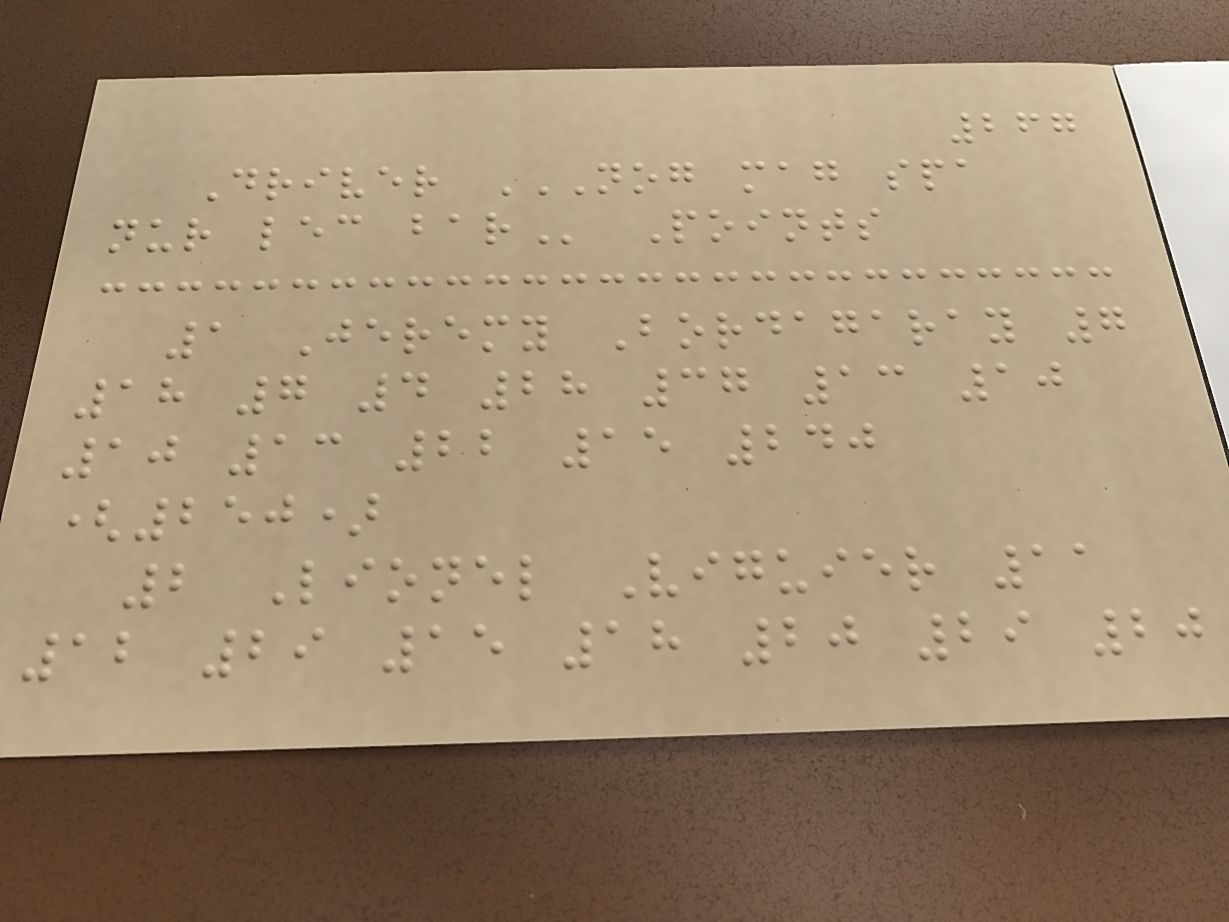267
Driver NOG MAG SPA
NUR LEC BAR Points
1 Jeremy Bordagaray 7
18 7 4 28 37 13 10
10 13 22 15 240
(250)
2 Lionel Viguier 11
12 29 15 18 20 29 20
